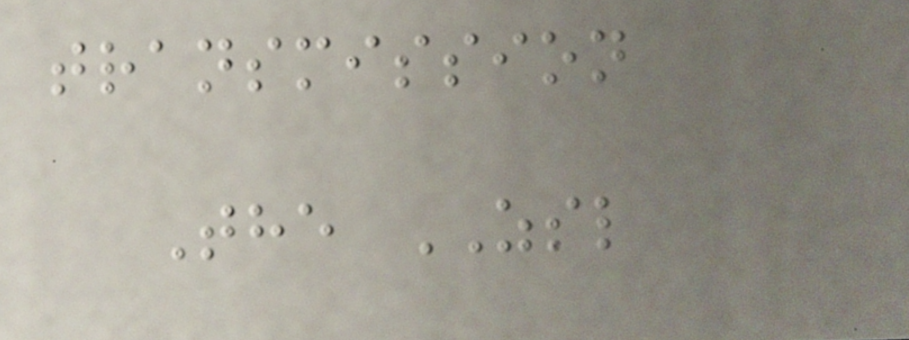transmission
The ZSL
